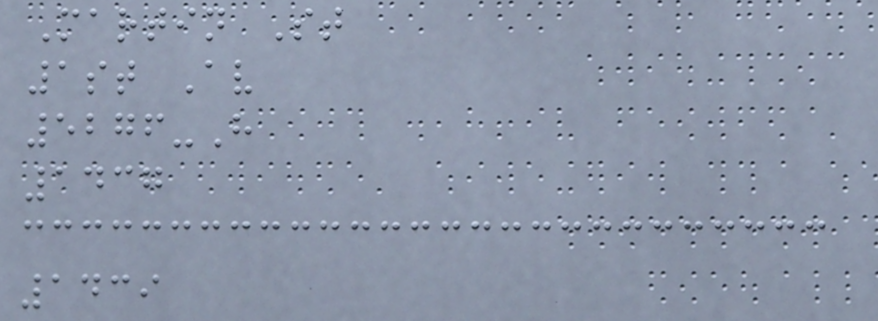Martin St
1st Av
5276-H
1437
1439
